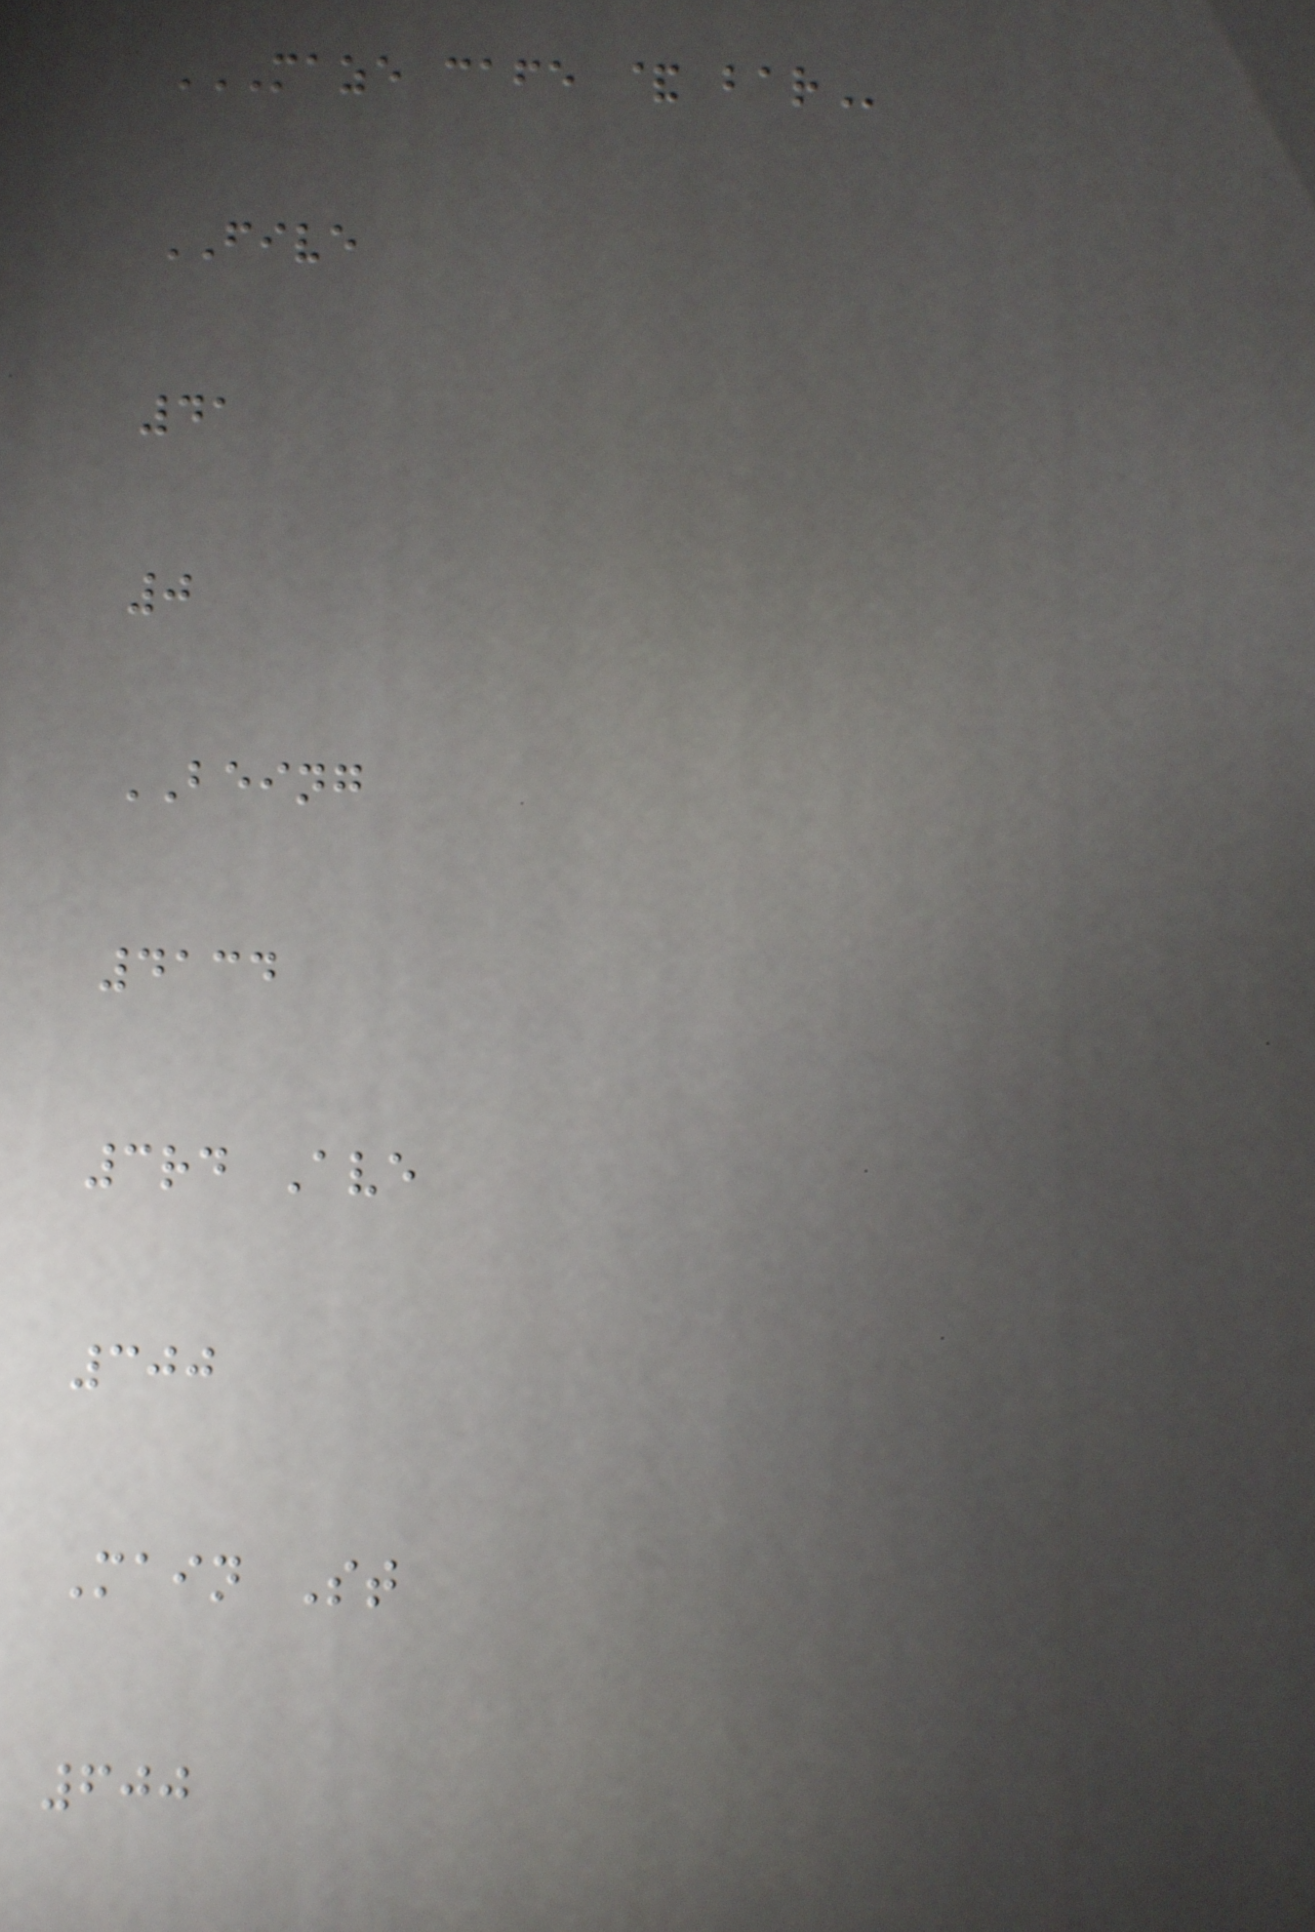MAZE CAFE & BAR
FIVE
41
0
BEING
4134
3rd Ave
300
Main St
600
